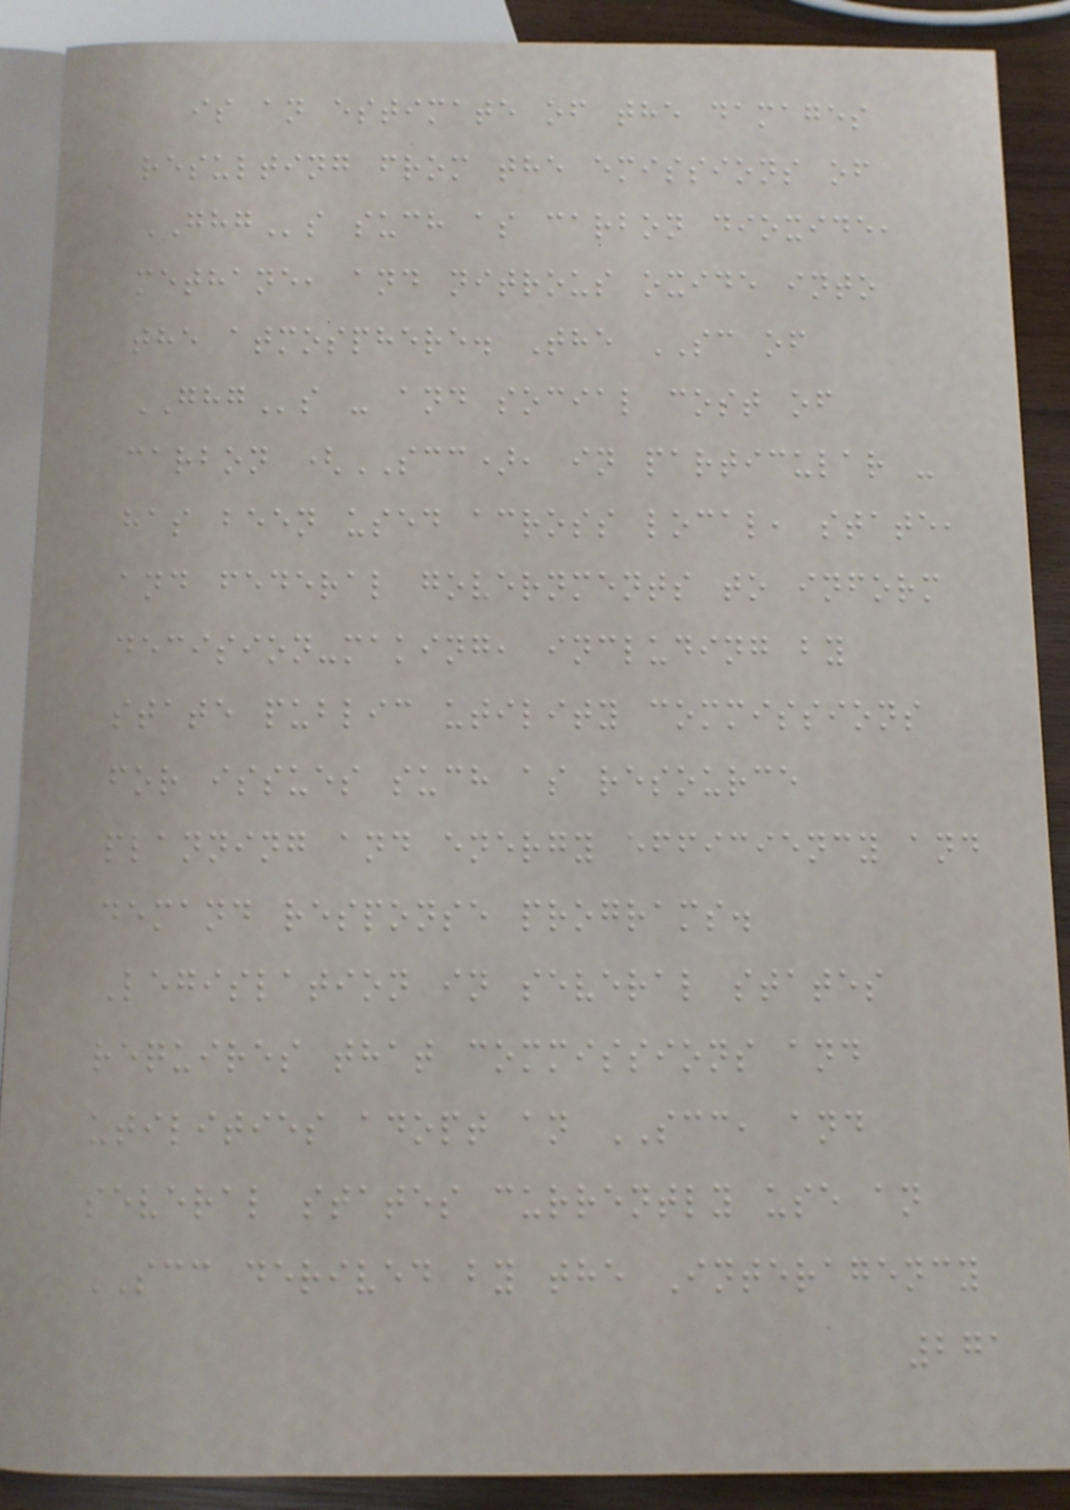is an estimate of the damages
resulting from the emissions of
GHGs such as carbon dioxide,
methane, and nitrous oxide into
the atmosphere. The SC of
GHGs - and social cost of
carbon (SCC), in particular -
has been used across local, state,
and federal governments to inform
decision-making, including by
state public utility commissions
for issues such as resource
planning and energy efficiency and
demand response programs.
Legislation in several states
requires that commissions and
utilities adopt an SCC, and
several states currently use an
SCC derived by the Interagency
271
